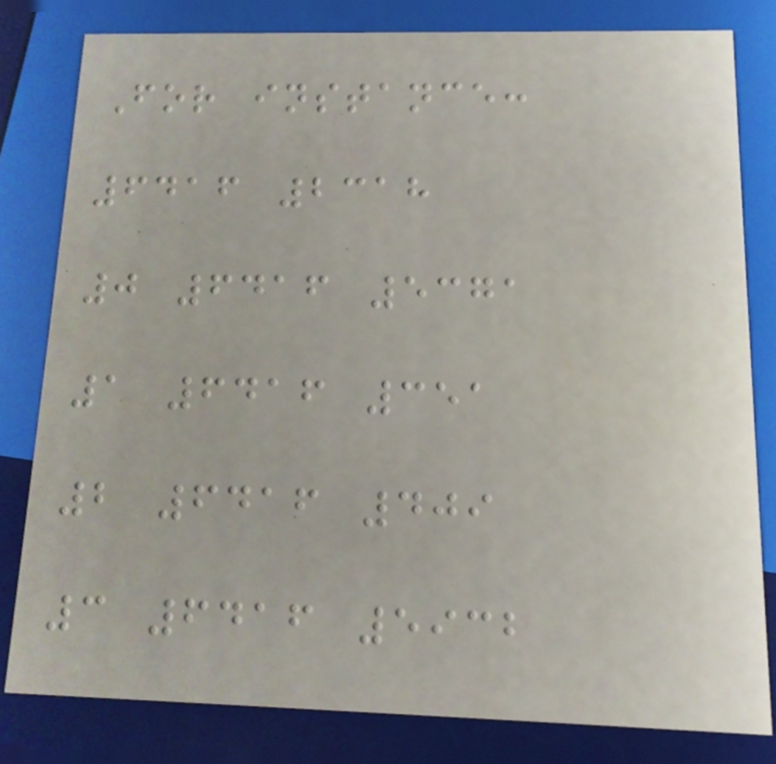For instance:
6416 2318
0 6416 5371
1 6416 351
2 6416 409
3 6416 5932
